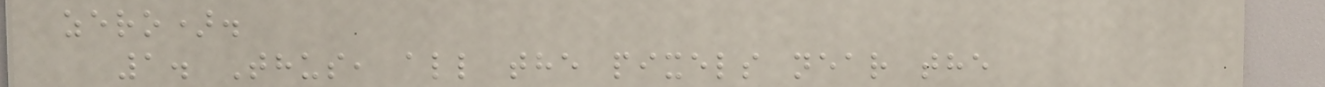zero).
1. Thus, all the pixels near the
